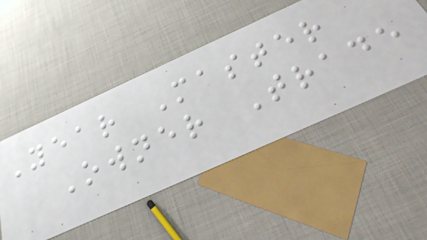Year Master
Owner Trade
